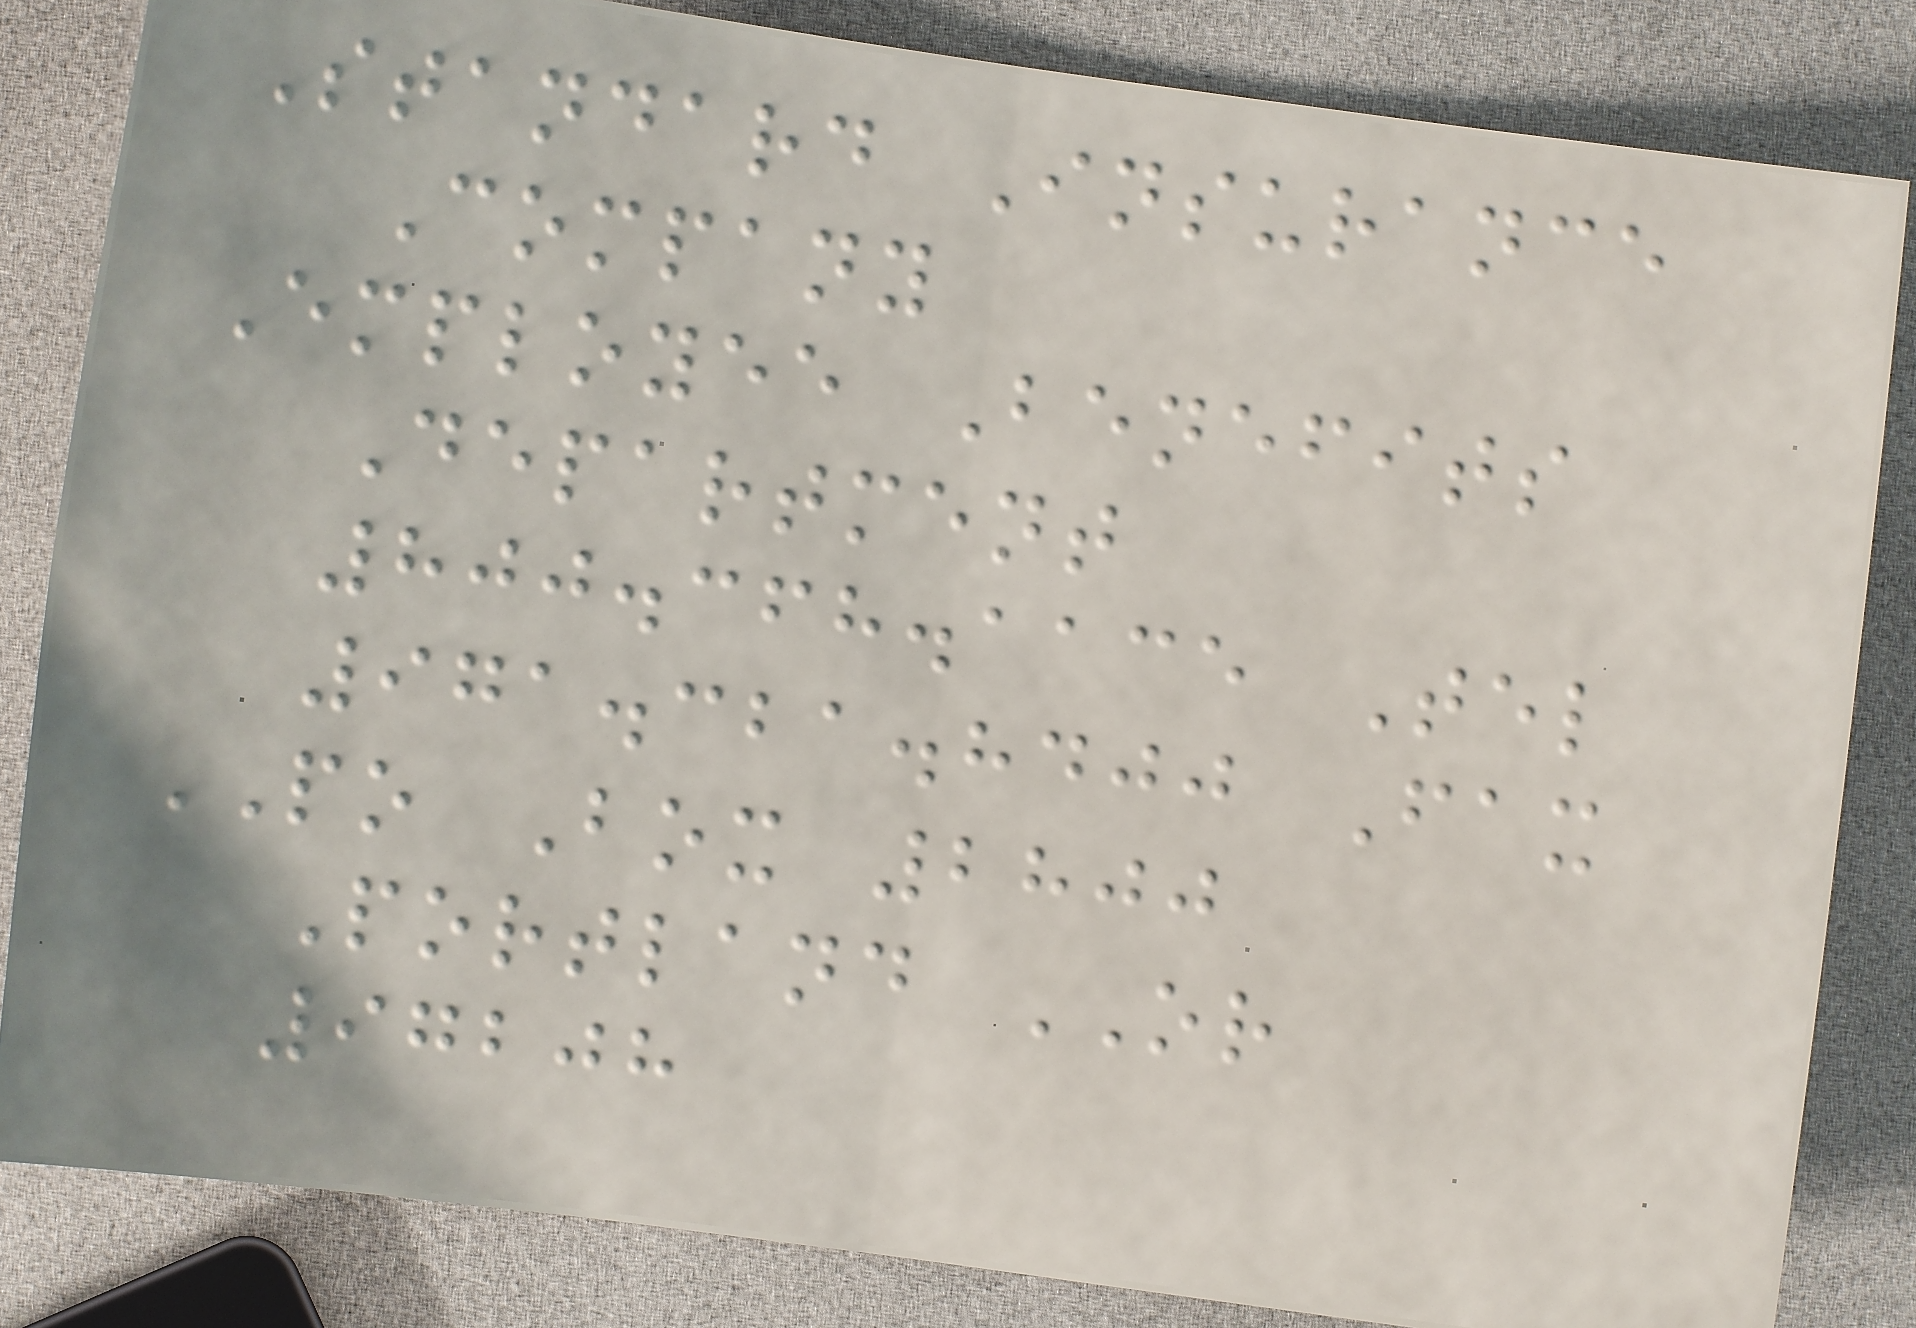Standard Insurance
Company
Employee Benefits
Department
800.368.1135 Tel
971.321.8400 Fax
PO Box 2800
Portland OR
97208
